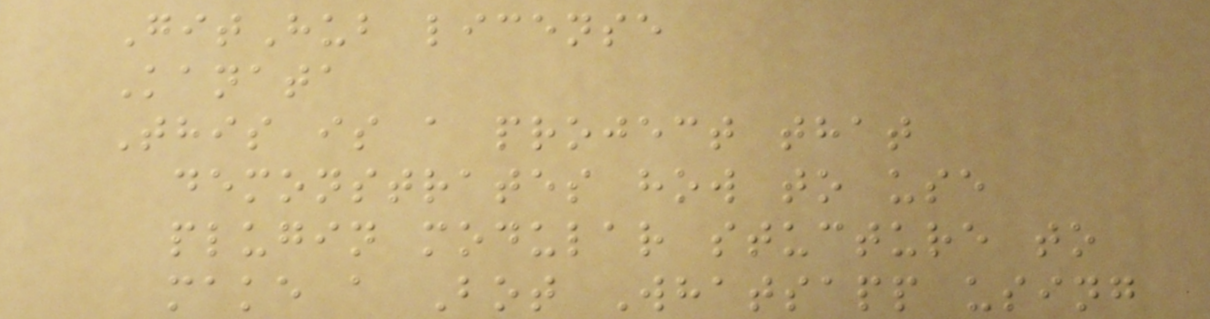GitHub license
Kanata
This is a project that
demonstrates how to use
plugin modular stucture to
make a Bot Whatsapp using
